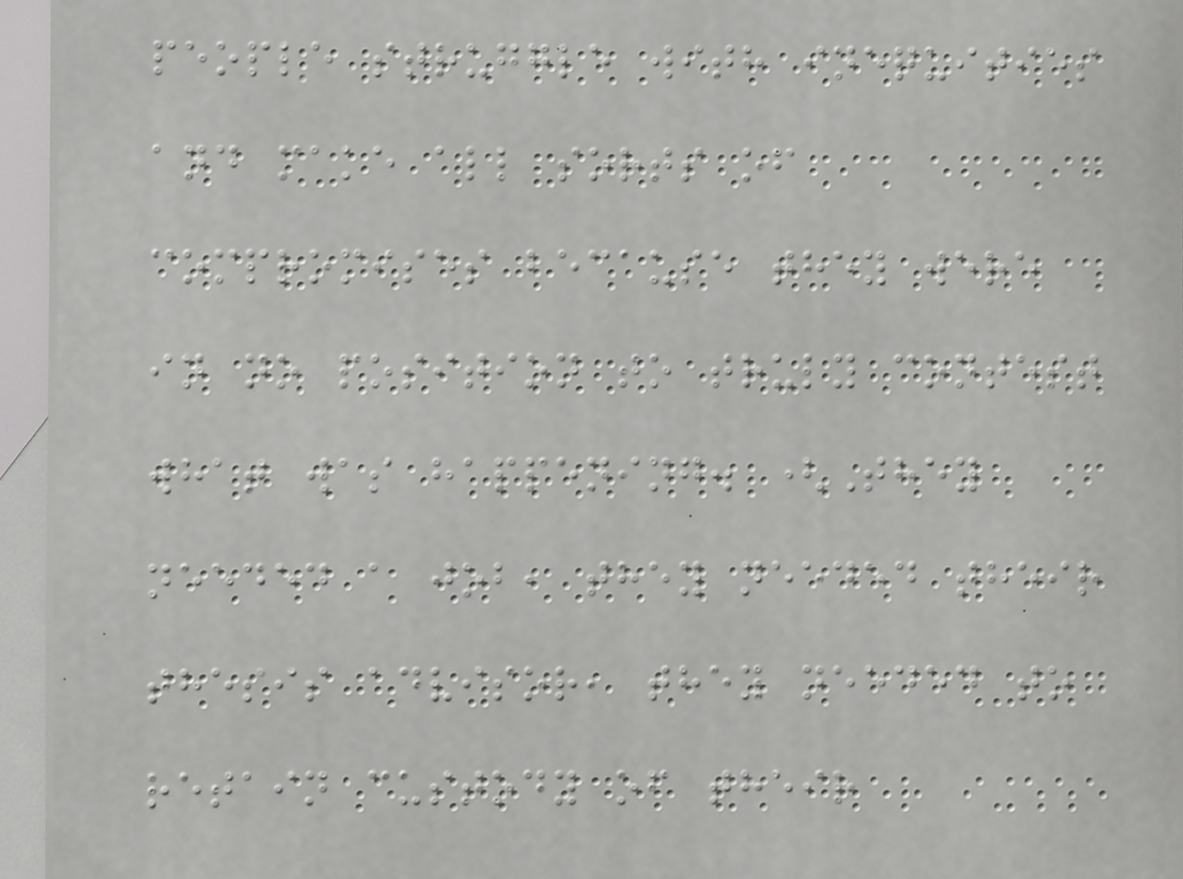people struggle with inequities
and make all sorts of
compromises because they were
in no position to truly contest
what was happening. (They
needed a job, they needed their
thesis advisor, they needed to
retain custody of their
